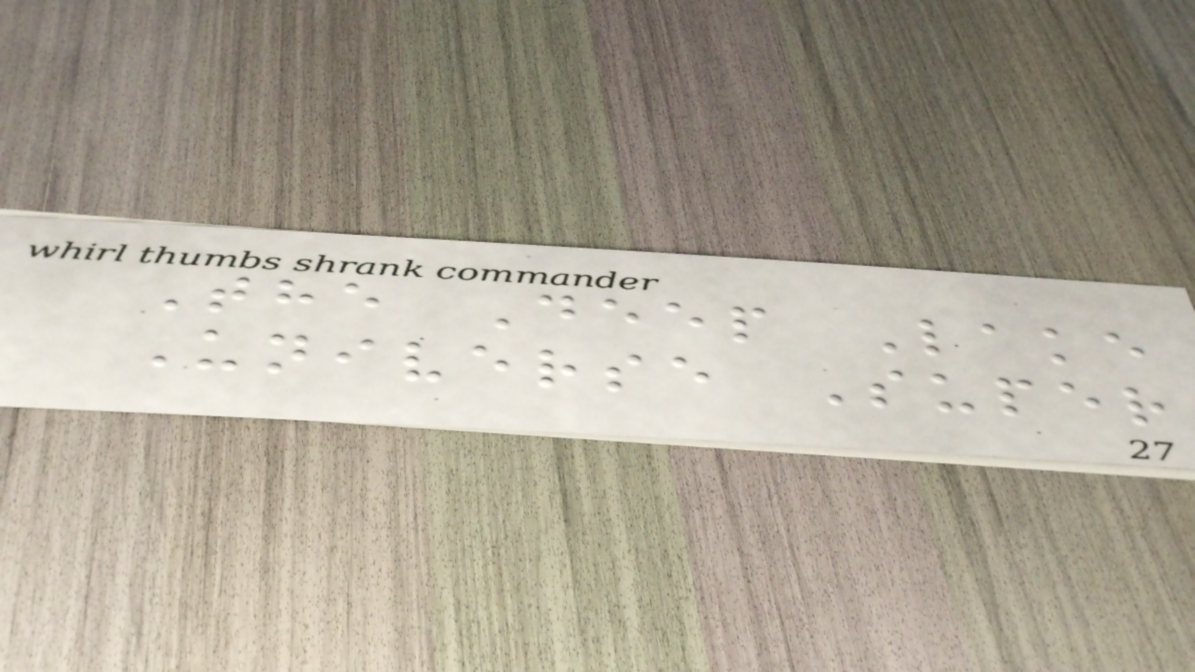The Deep Lake
Universe Super
